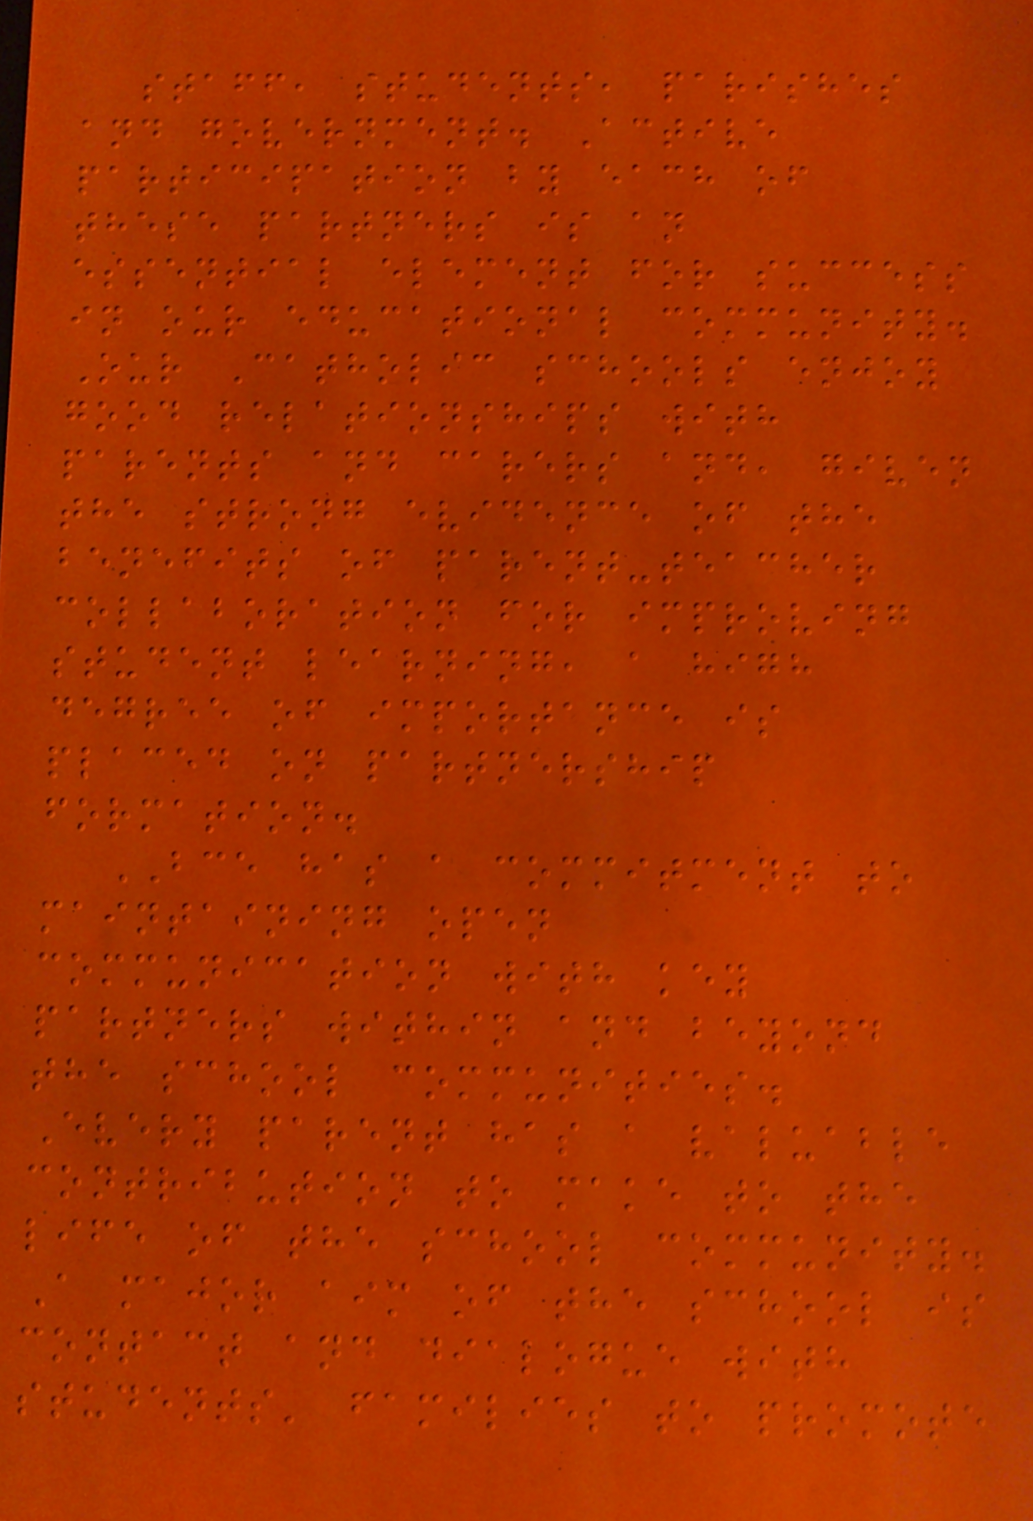staff, students, parishes
and government. Active
participation by each of
these partners is an
essential element for success
in our educational community.
Our Catholic schools enjoy
good relationships with
parents and carers and, given
the strong evidence of the
benefits of parent-teacher
collaboration for improving
student learning, a high
degree of importance is
placed on partnership
formation.
BCE has a commitment to
maintaining open
communication with key
partners within and beyond
the school communities.
Every parent has a valuable
contribution to make to the
life of the school community.
A major aim of the school is
contact and dialogue with
students' families to promote
